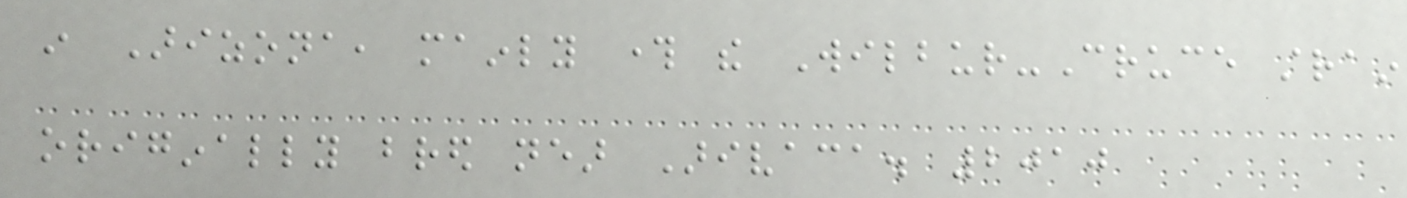in Arizona, mainly through the Wilbur-Cruce strain
originally bred near Arivaca. 2010
